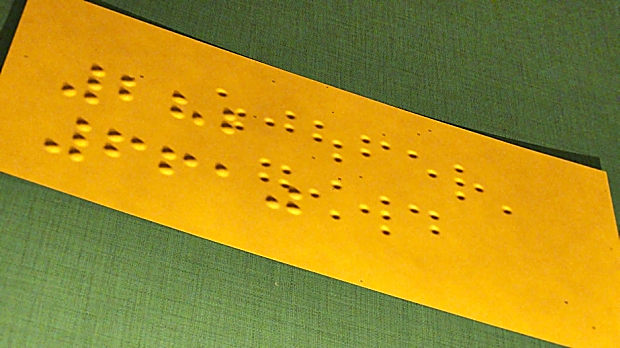282
6610
